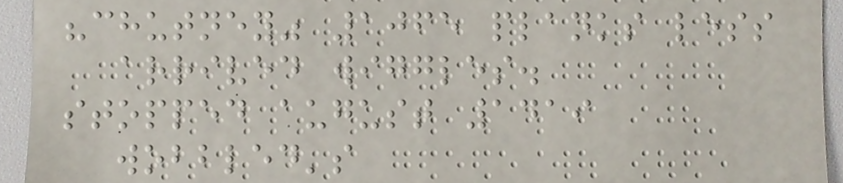"chutney" 1065 planks less
arrived wiggles.
stopped august 1419
wobbled's
